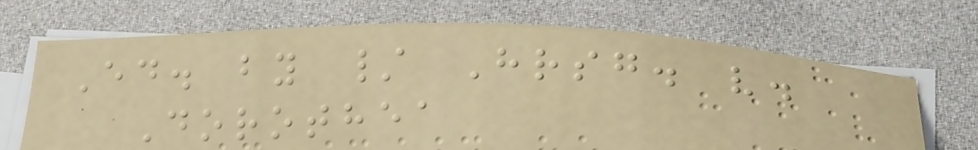Ed. by / Hrsg. v.
Dorothea
